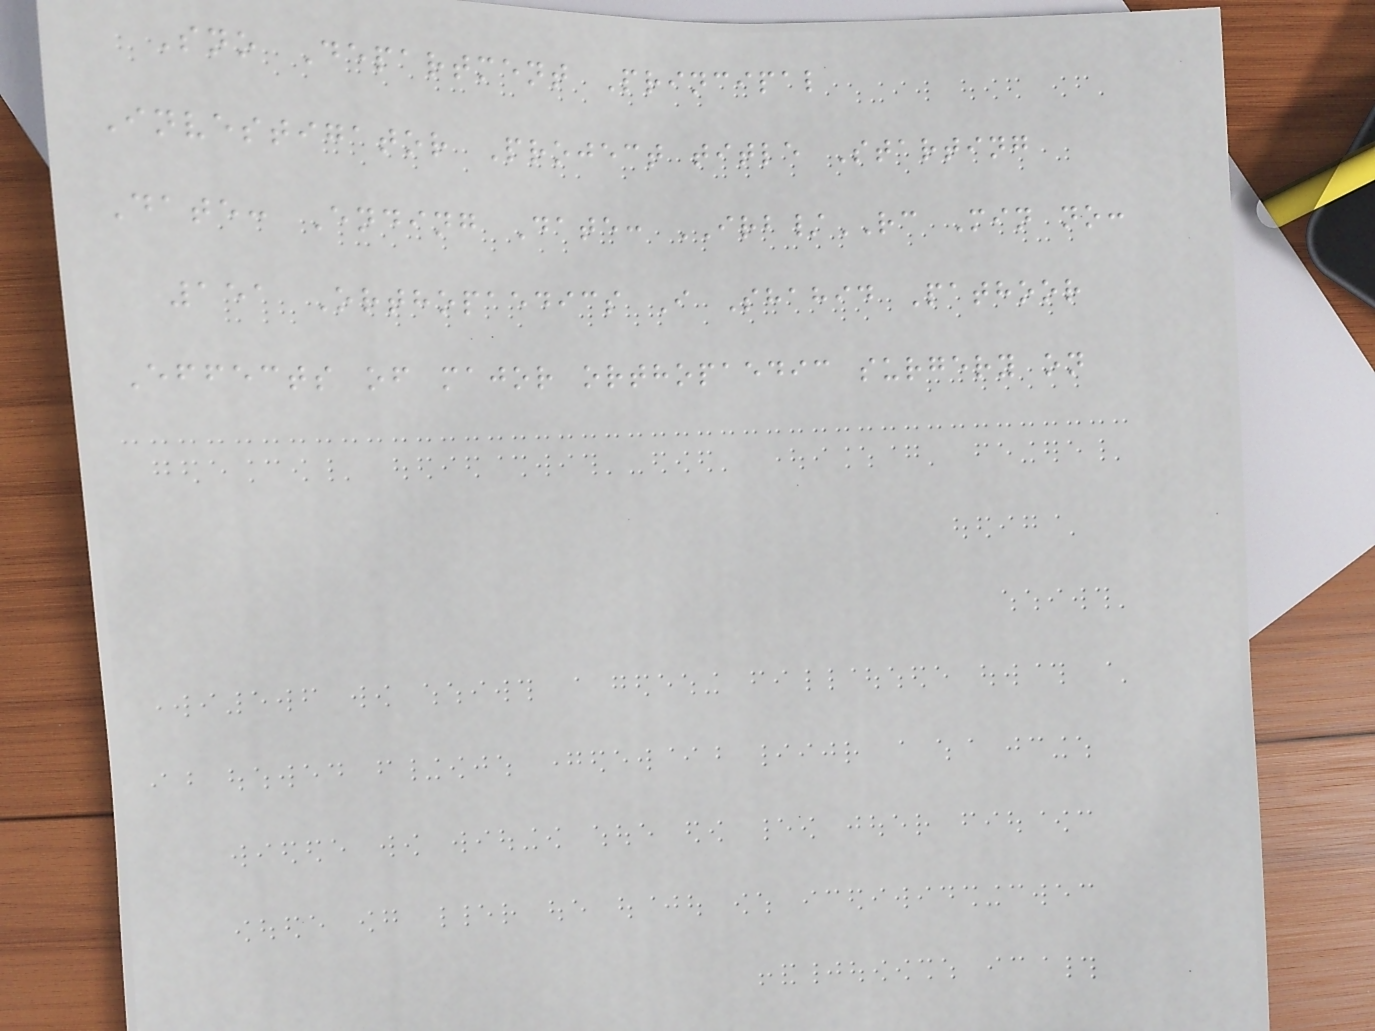Sno Department Principal
Investigator Project title Starting
Date: Ending Date: IRB/RC Min no:
151 Orthopaedics I Shahid Pathoor
Effects of major orthopaedic surgery on
